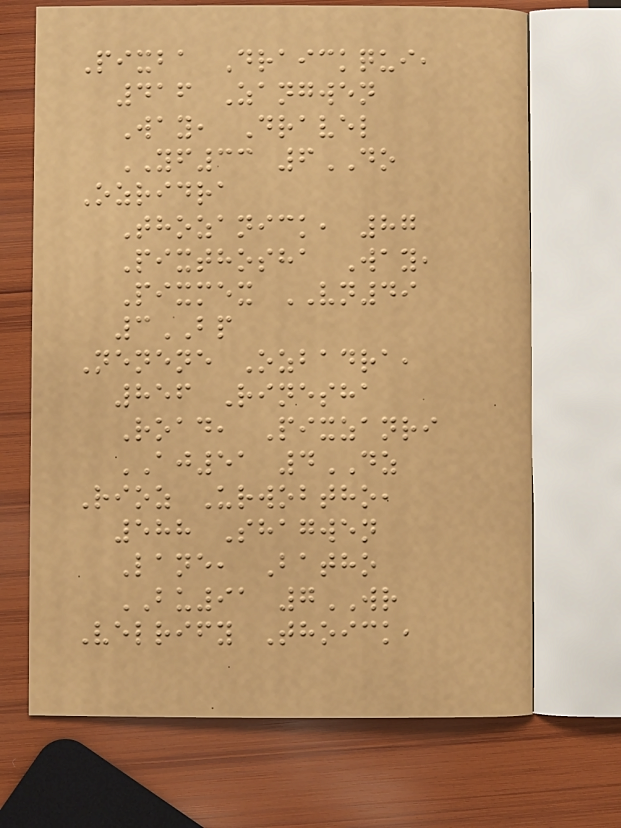Pixba Draickqui,
416 Zangwen
Way, Dravel
YF33 6DO
Ozridra
Thozanick, 87
Pixthosha Way,
Pixmex VN49
3BP
Nenene Ozbadra,
856 Rinesha
Road, Pixzanri
AJ51 4DZ
Rioz Urwobtho,
588 Shagwen
Lane, Batho
BU91 7WR
Velrify Thoick,
